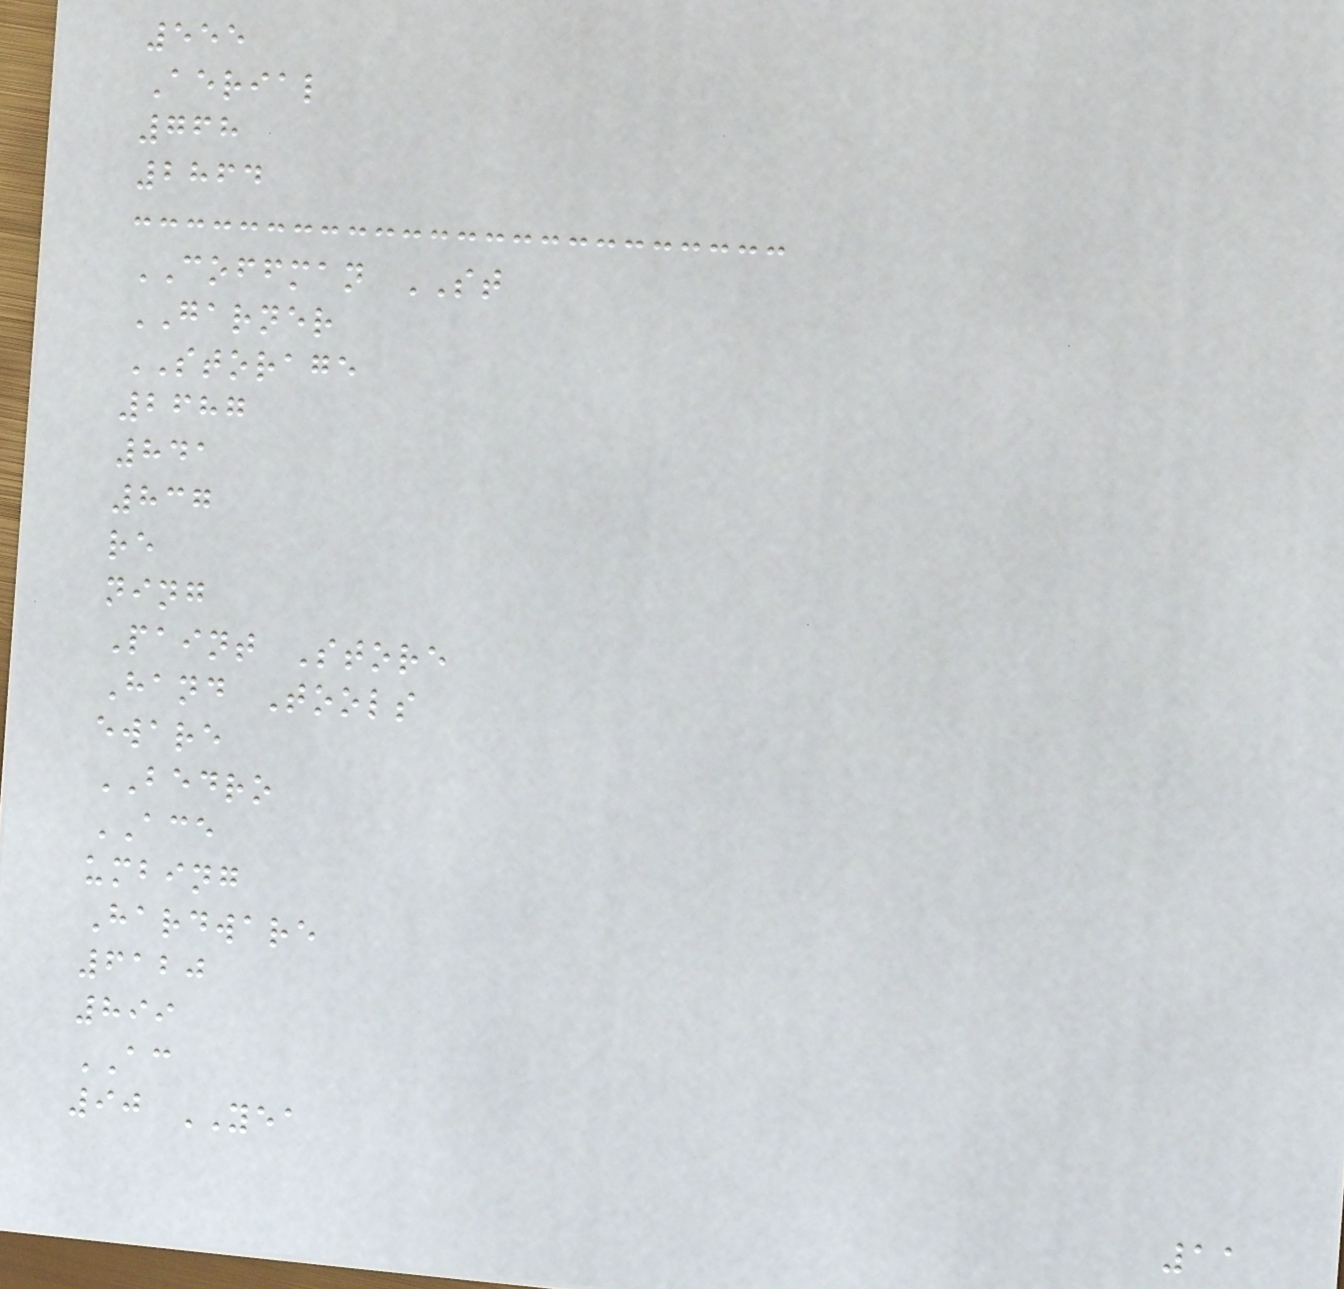555
Aerial
768
2864
COFFMAN ST
GARNER
STORAGE
2687
841
837
re
ning
Paint Store
Hand Tools
eware
BEDRO
ACE
umbing
Hardware
6120
899
AC
90 YEA
11
